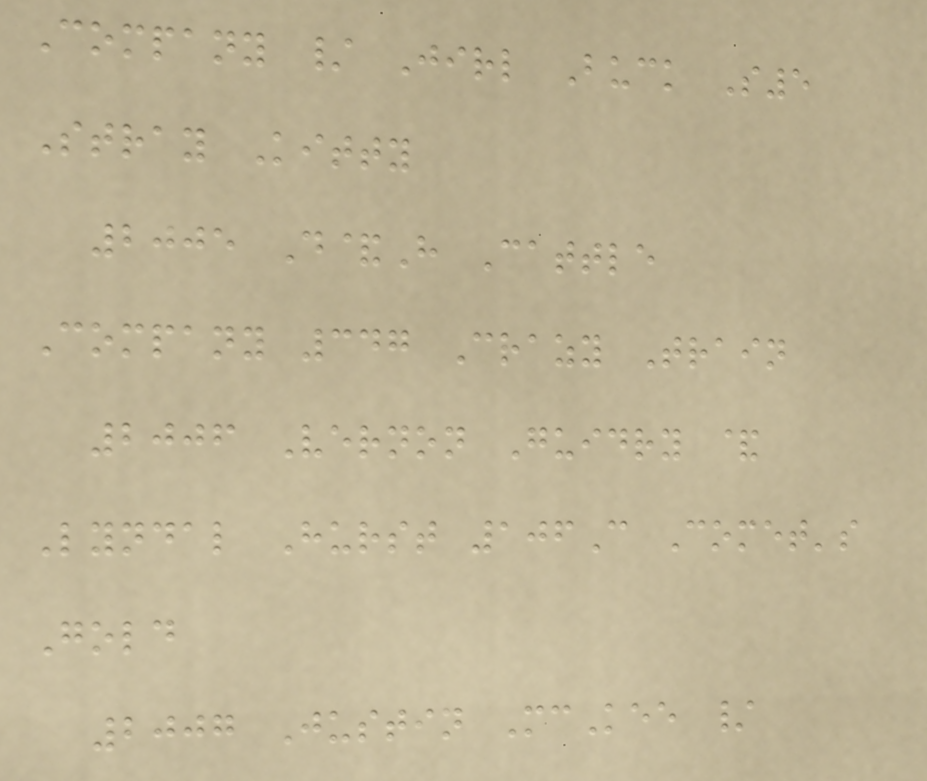Company / Jirl Buck S5
Stray Kitty
2005 D&H Cattle
Company 347 Crazy Train
2006 Vernon Guidry &
Lyndal Hurst 106C Comet's
Gold
2007 Justin McKee /
